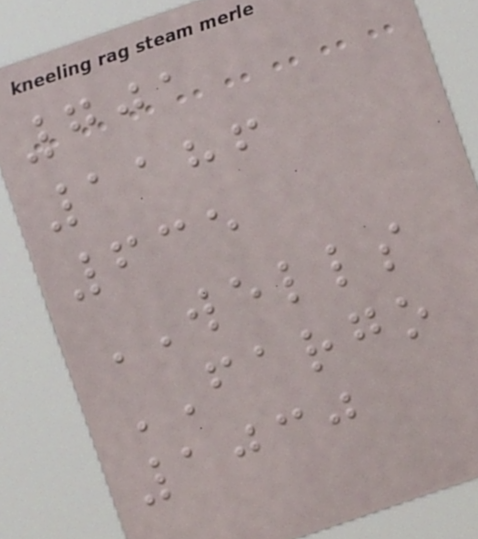701
1186
635
WELLS
FARGO
1030
